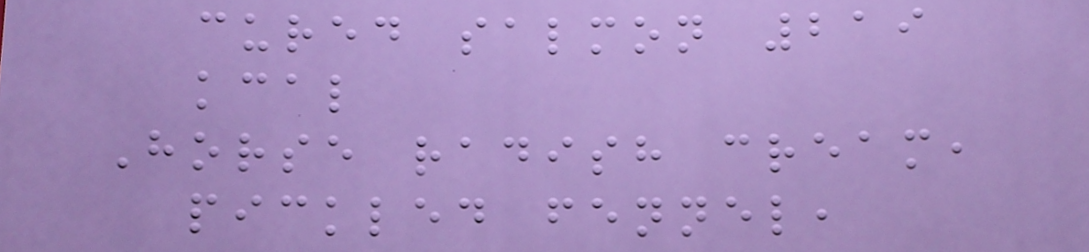cured salmon 219
kcal
Horse radish cream,
pickled fennel,
